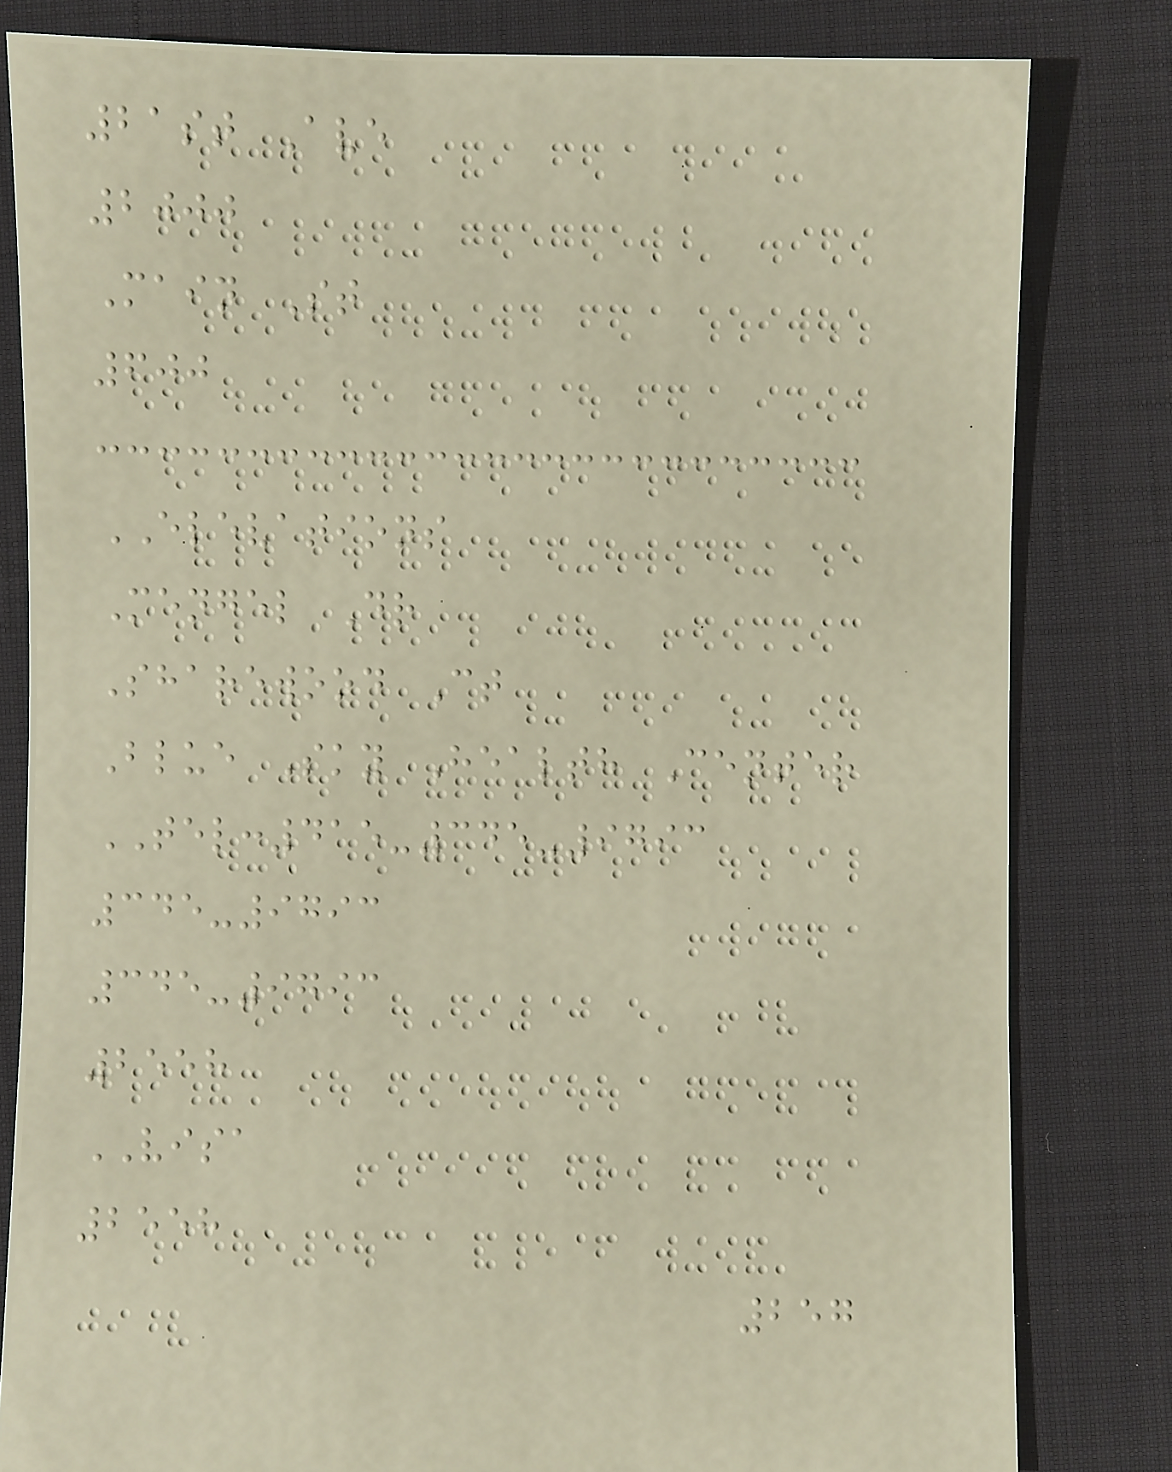21st Ave
2000
Main St
600
ELEVATIONS
Mengel Dr
Sharewood Ct
Blue Sky Health Center
TEL:415-345-9793
345-9793
345-9793
2558
VISA
2558
257
